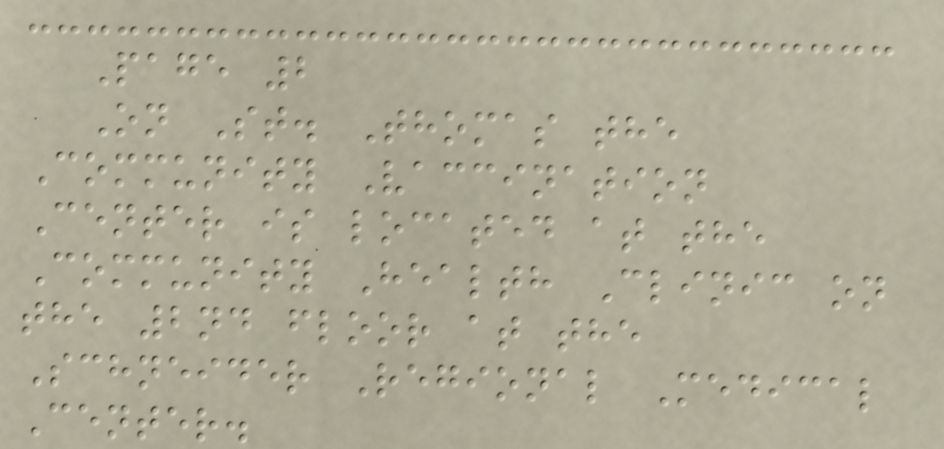Page 2
On St. Thomas the
Community Vaccination
Center is located at the
Community Health Clinic on
the 2nd floor at the
Schneider Regional Medical
Center.
